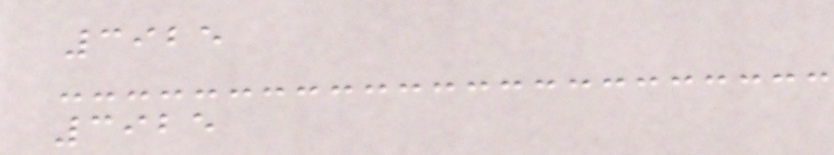3925
3925
